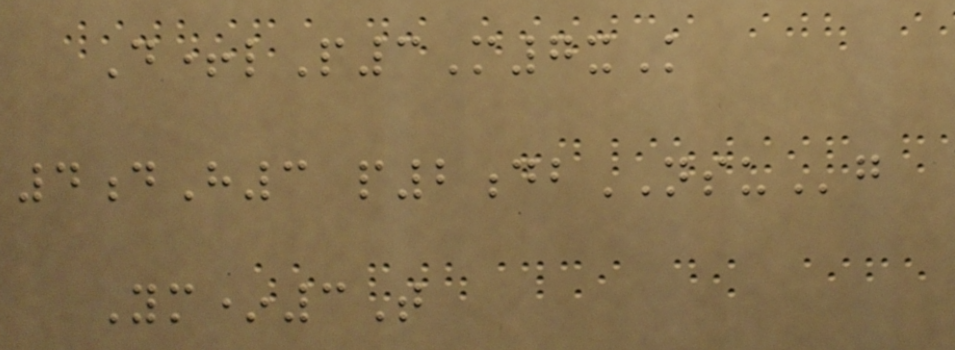D+lP3M7xK
4dH3 p2dbNSUg
Ym*3T
